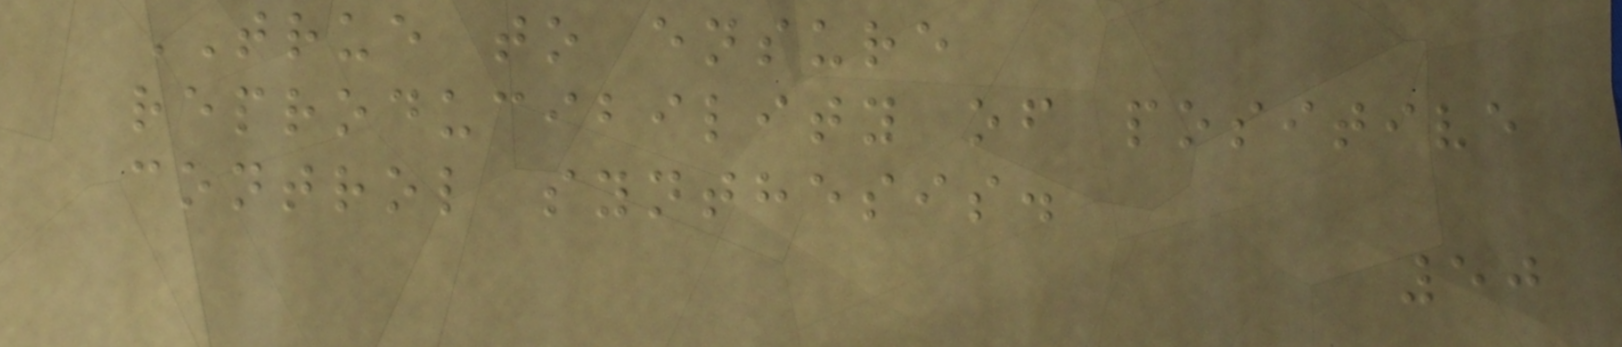TRUE to ensure
reproducibility of positive
control synthesis.
50
